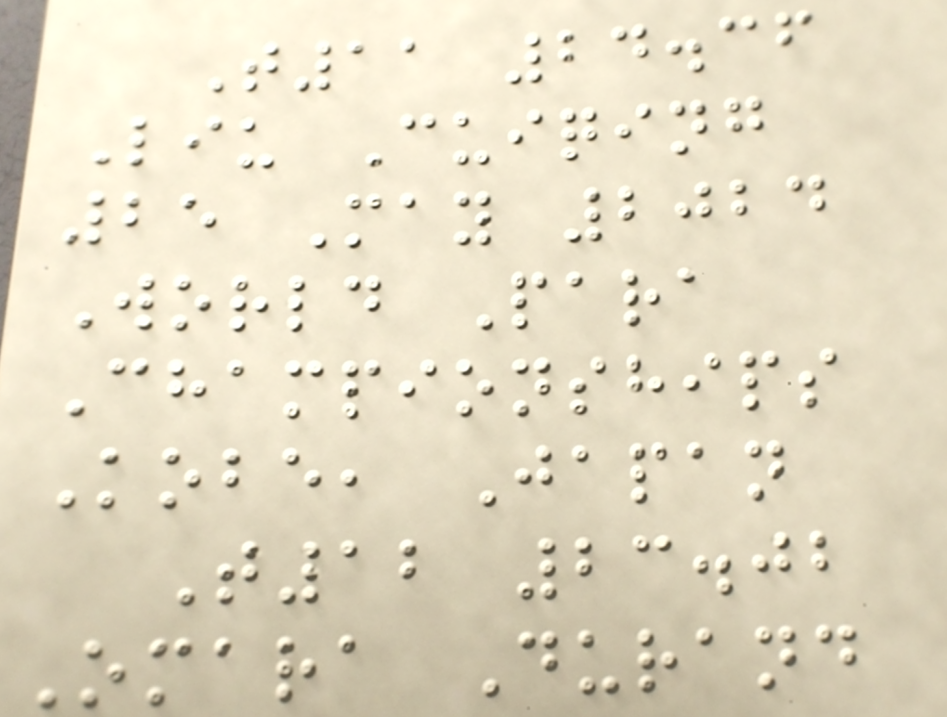T11 24.36
Liu Cuiqing
25 May 2024
World Para
Championships
Kobe, Japan
T12 23.02
Omara Durand
